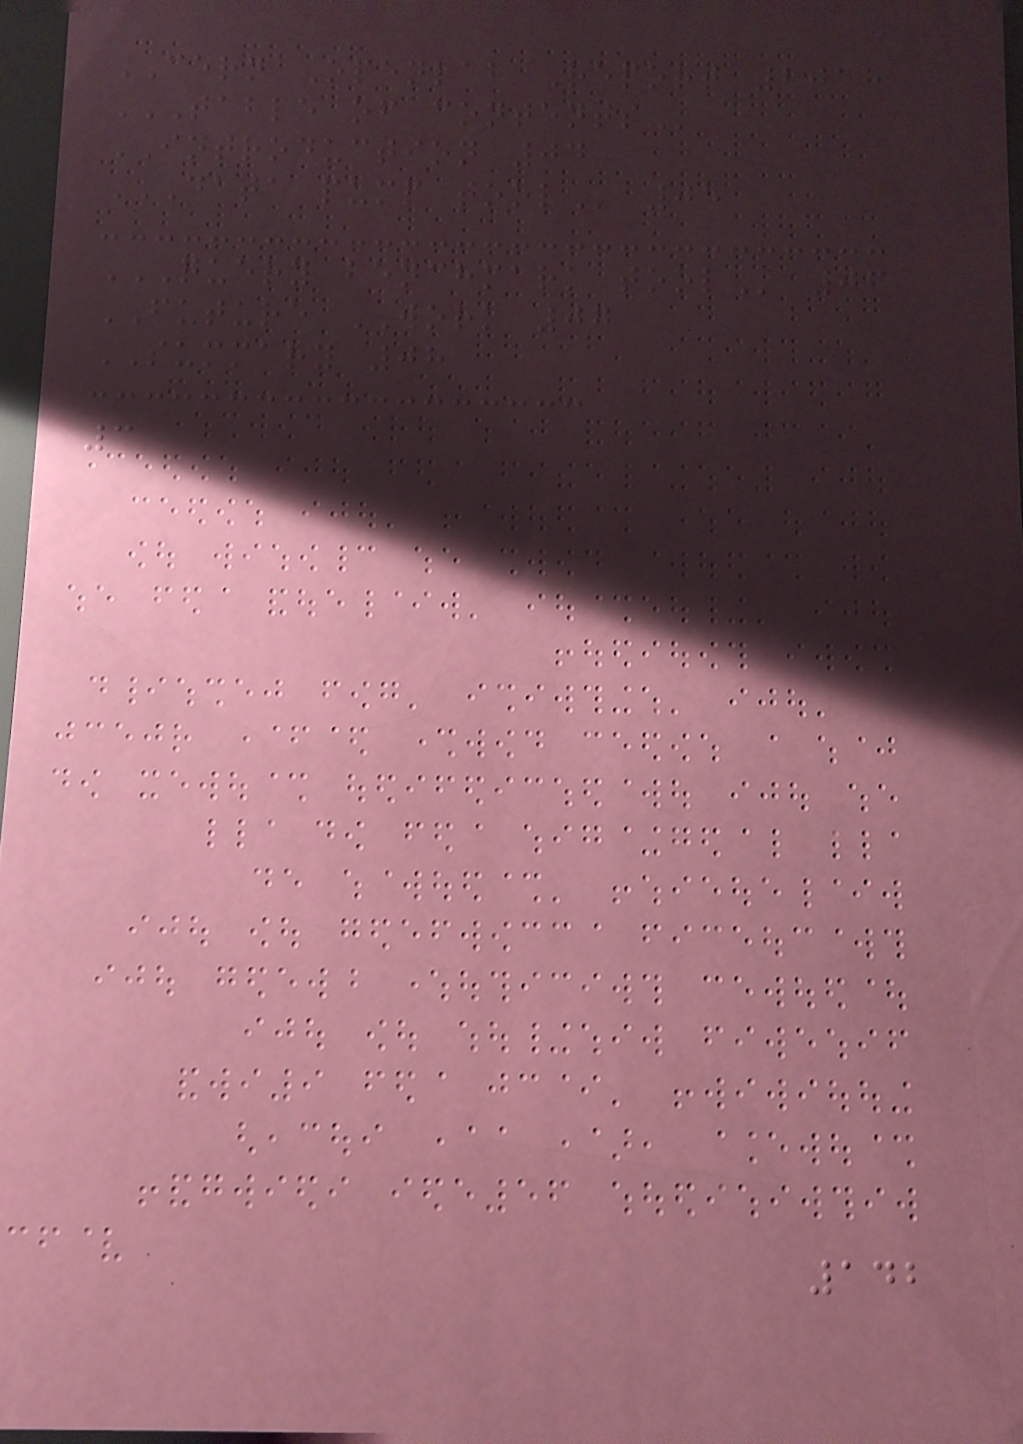CERN Openlab Report 2018
TABLE OF CONTENTS
INTRODUCTION 04
DATA PUMP TOOL 05
QUERY BENCHMARK TOOL 06
FUTURE WORK 07
SUMMARY 08
3
142
